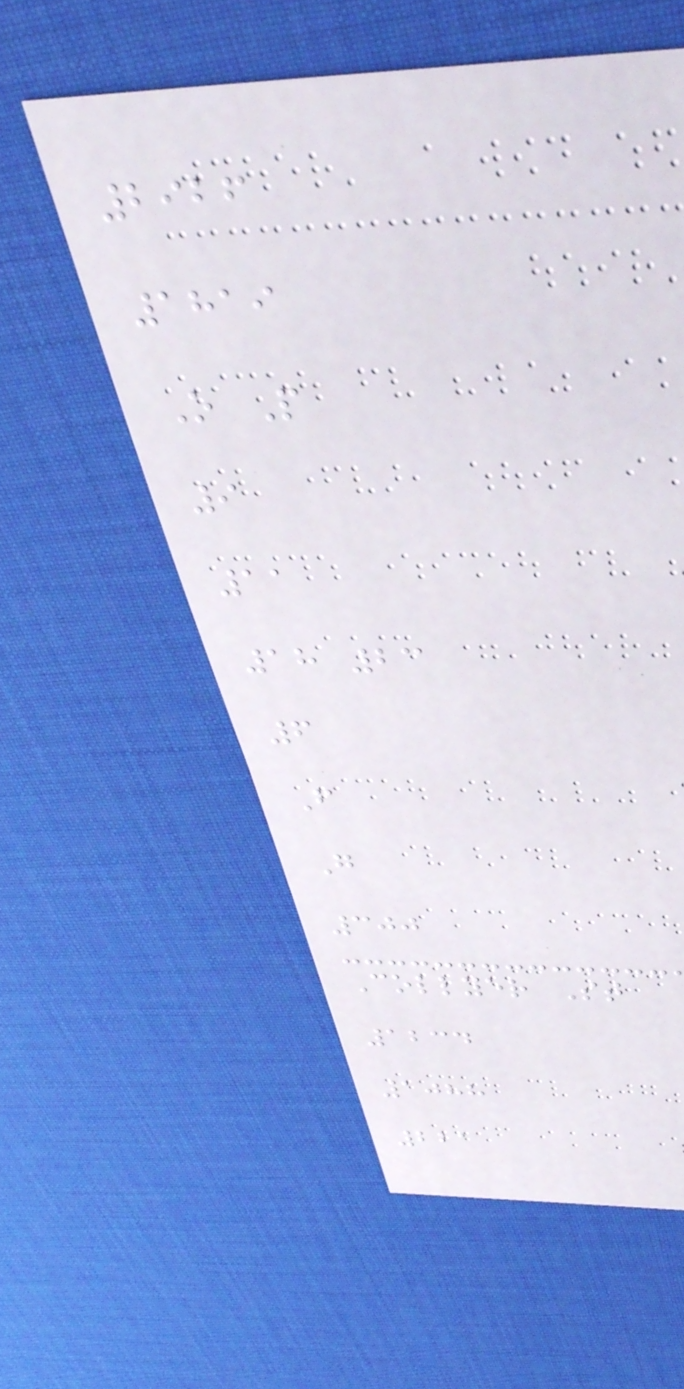2926
1819
O P
9
11
18 23
6
F
G
300
Collyer St
1234
1088
221
